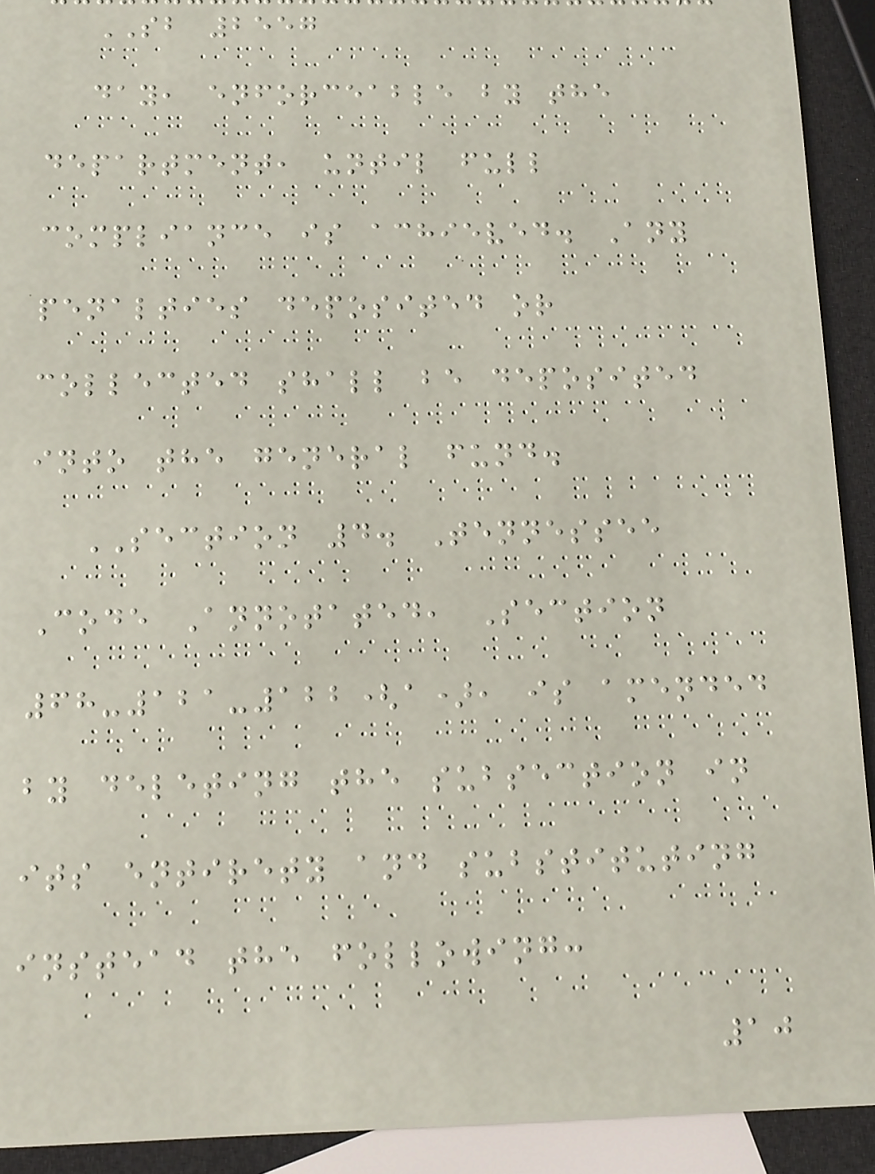SB 2557
day, enforceable by the
department, until full
compliance is achieved. Any
penalties deposited or
collected shall be deposited
into the general fund.
SECTION 4. Tennessee
Code Annotated, Section
68-121-122(a), is amended
by deleting the subsection in
its entirety and substituting
instead the following:
10
